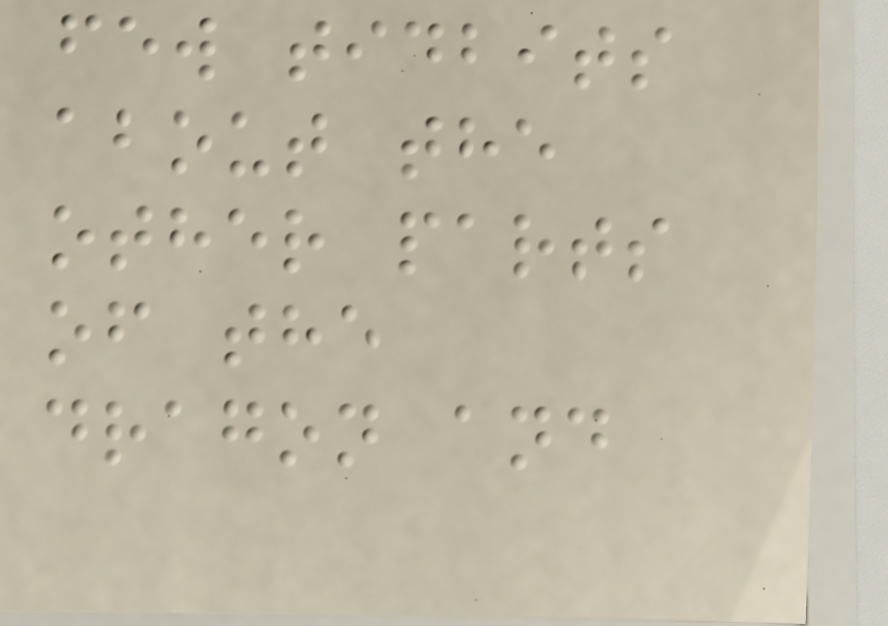few tidbits
about the
other parts
of the
dragon and
